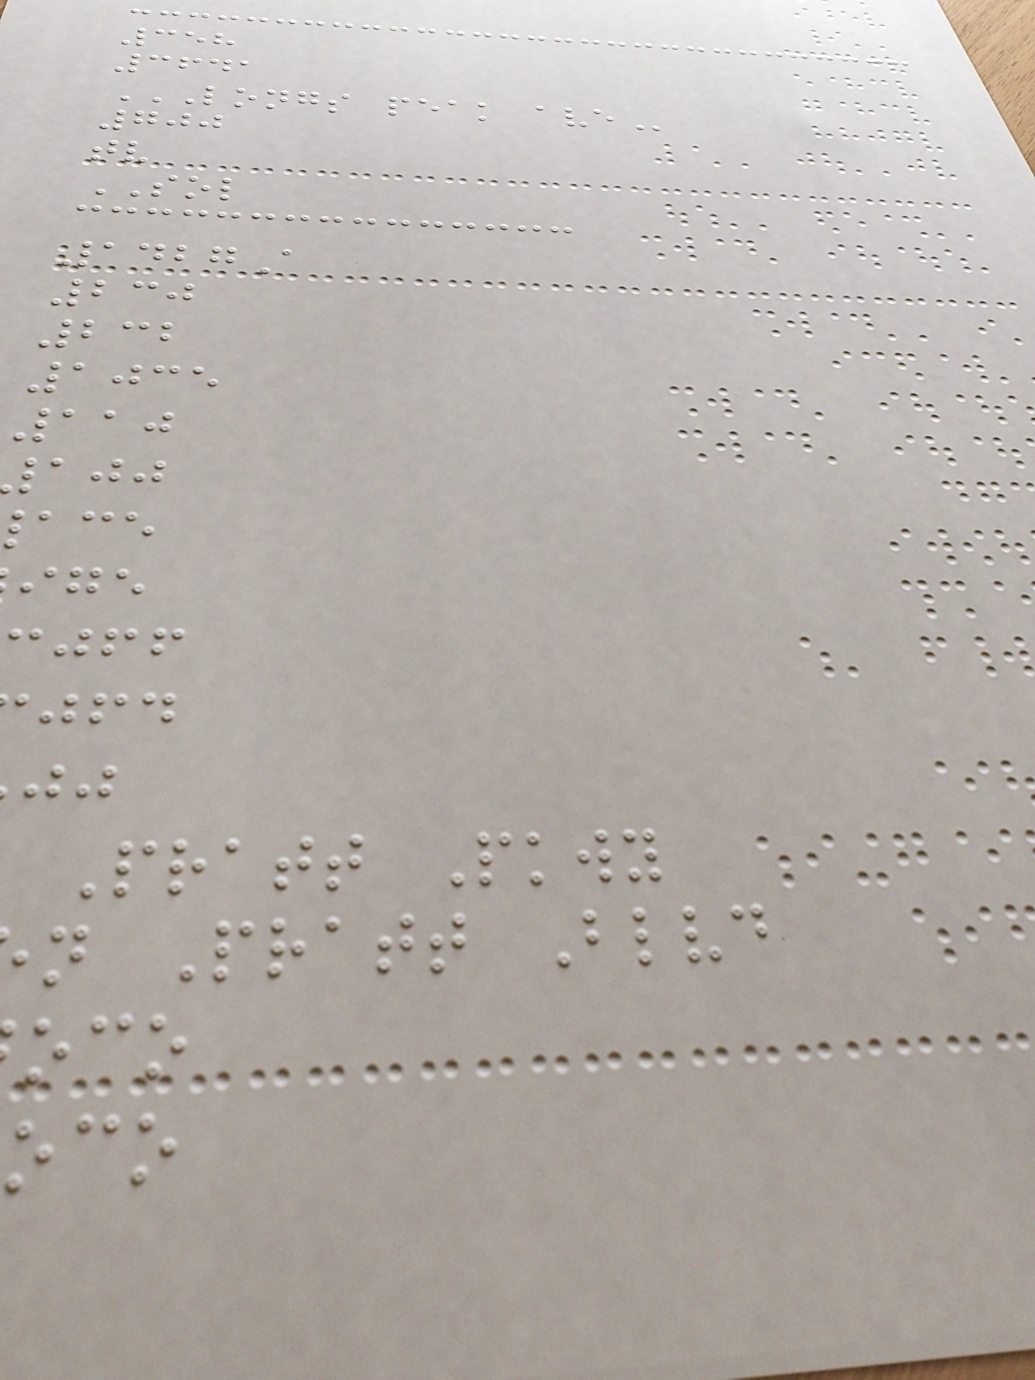358
3641
LONGS PEAK AVE
700
tv
SOL
1427A
230
232
1035
110
Pratt Pkwy
n Pratt Blvd
